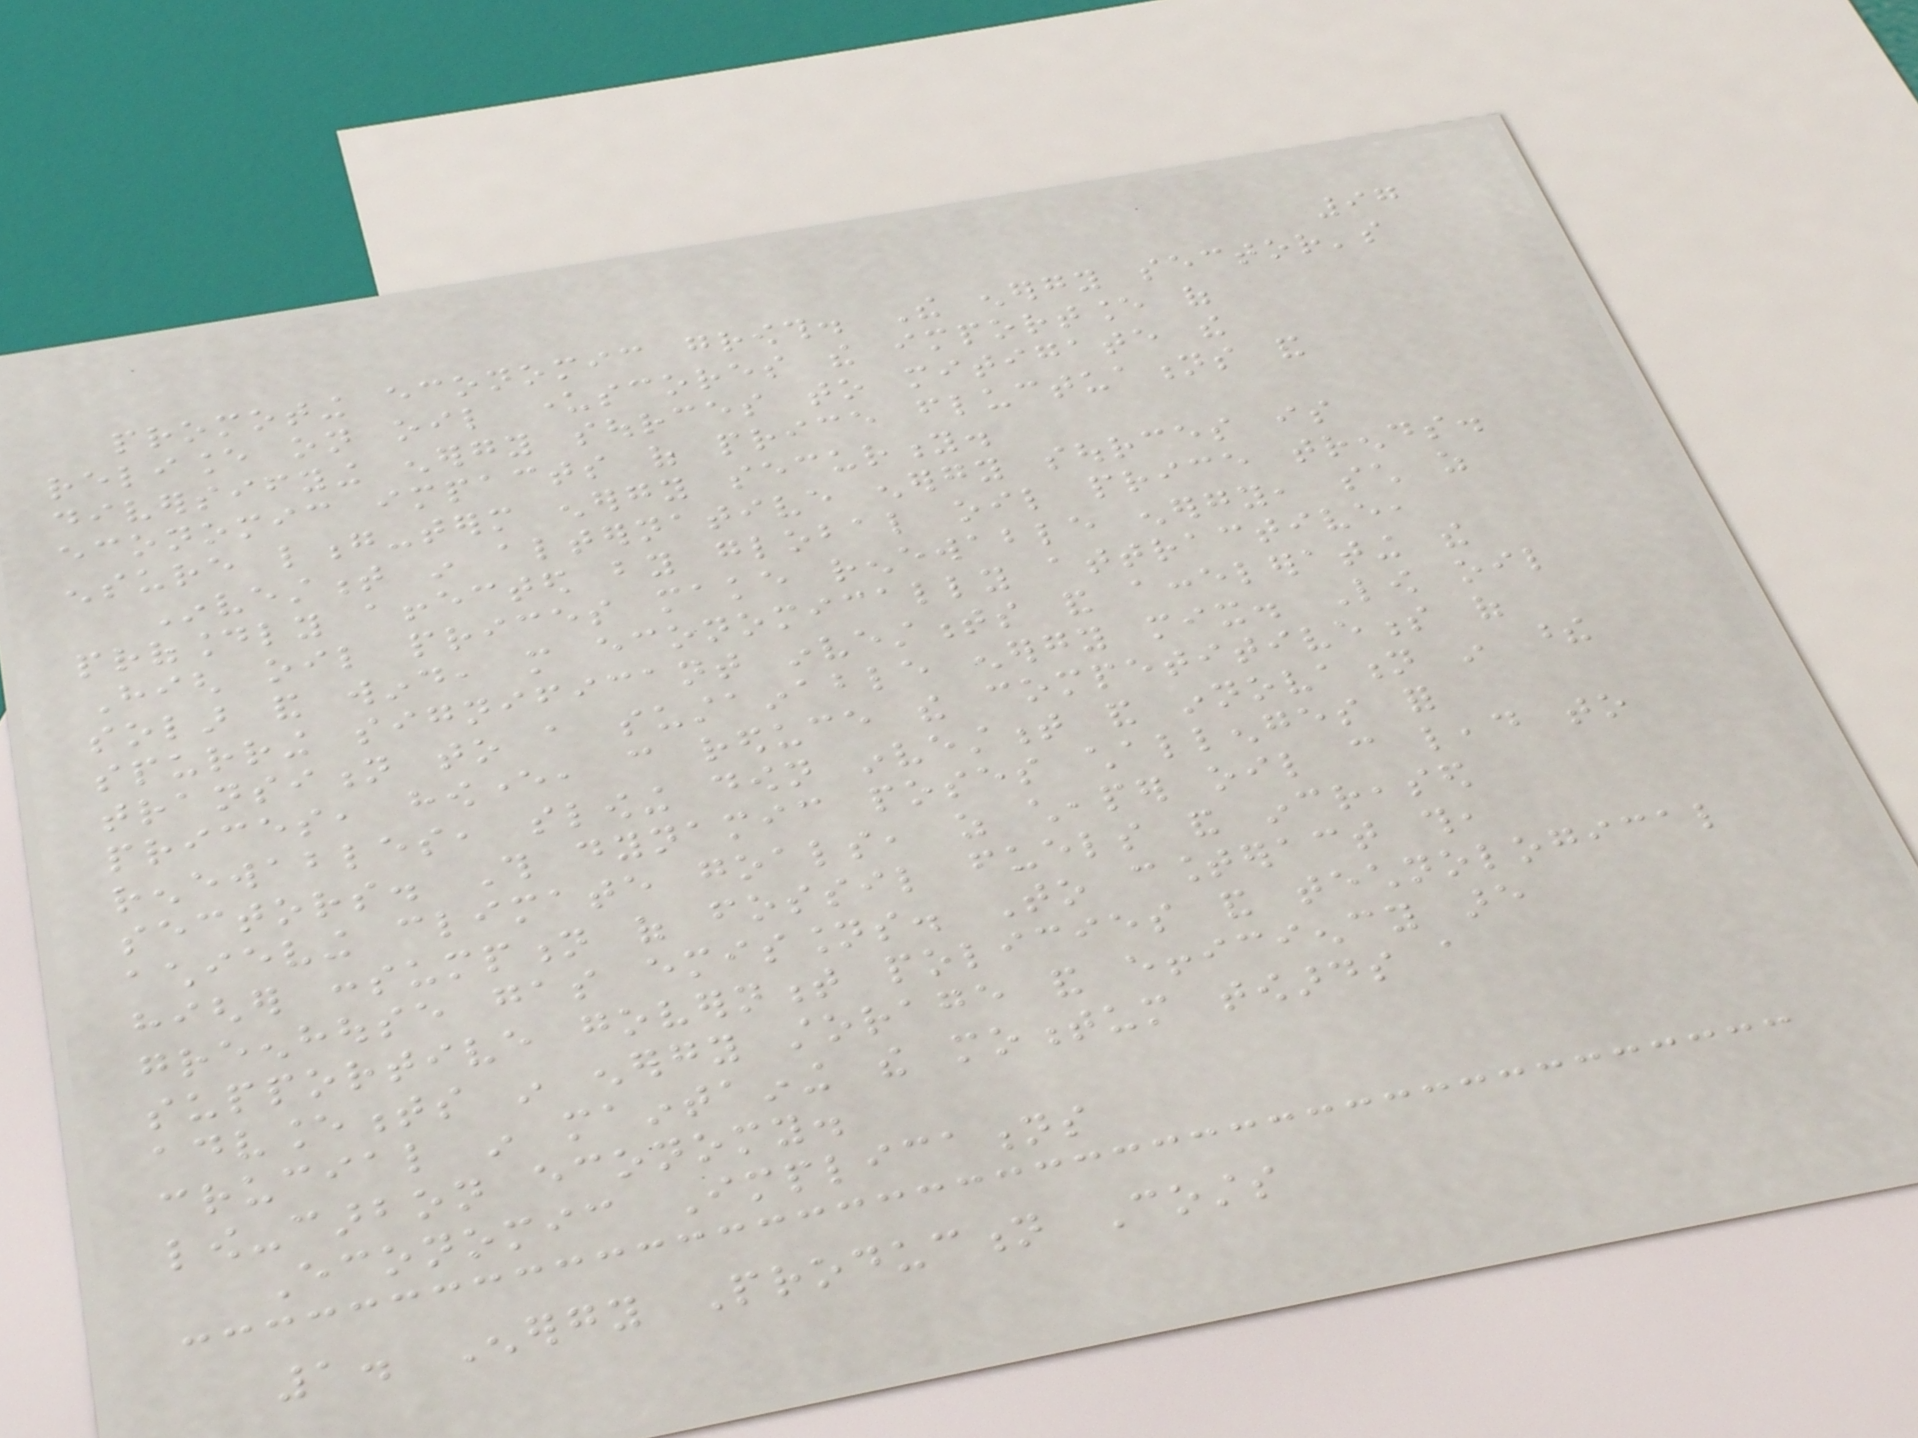97
promoting economic growth. The energy sector's
reliance on oil underscores the importance of
diversifying energy sources to mitigate the
economic impacts of price fluctuations and
ensure long-term energy security.
Investment in alternative energy sources is
profoundly affected by global oil price trends.
High oil prices make renewable energy, such as
solar and wind, more economically attractive,
spurring significant investments and accelerating the
transition to a sustainable energy mix. Low oil
prices, however, can reduce the competitiveness of
renewables, slowing down investment and innovation in these
sectors. This dynamic poses challenges for
achieving climate goals, as cheaper oil can lead to
higher consumption of fossil fuels and increased
greenhouse gas emissions. To counteract this,
supportive government policies and technological
advancements in energy storage and efficiency are
crucial in maintaining the momentum towards a
low-carbon economy.
Economic Implications
1. Energy Production Costs
